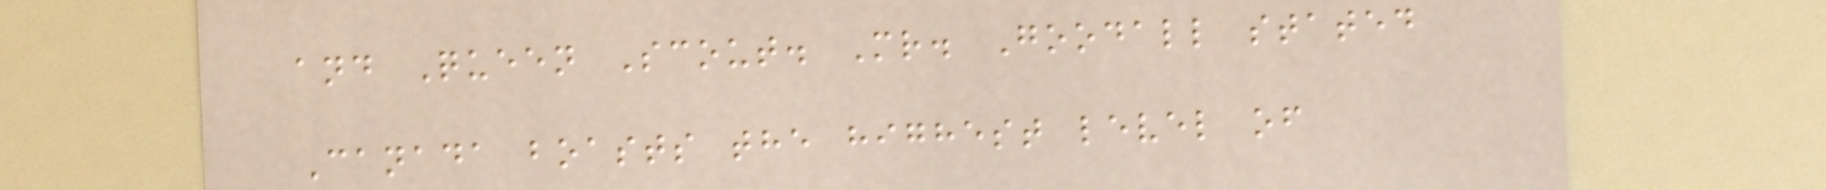and Queen Scout. Mr. Goodall stated
Canada boasts the highest level of
